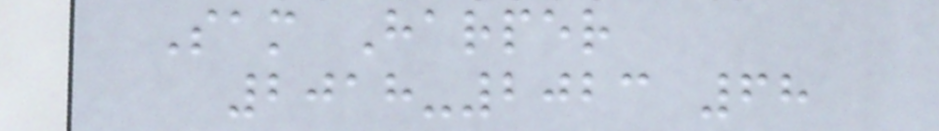Sam Harper
2018-2023 68
